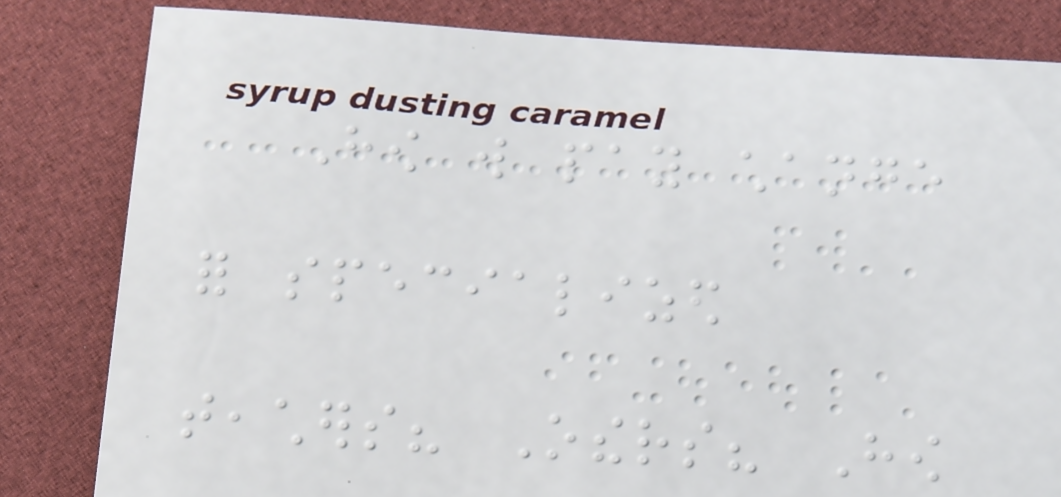How will pay change
for specialized
teachers? Others? How
